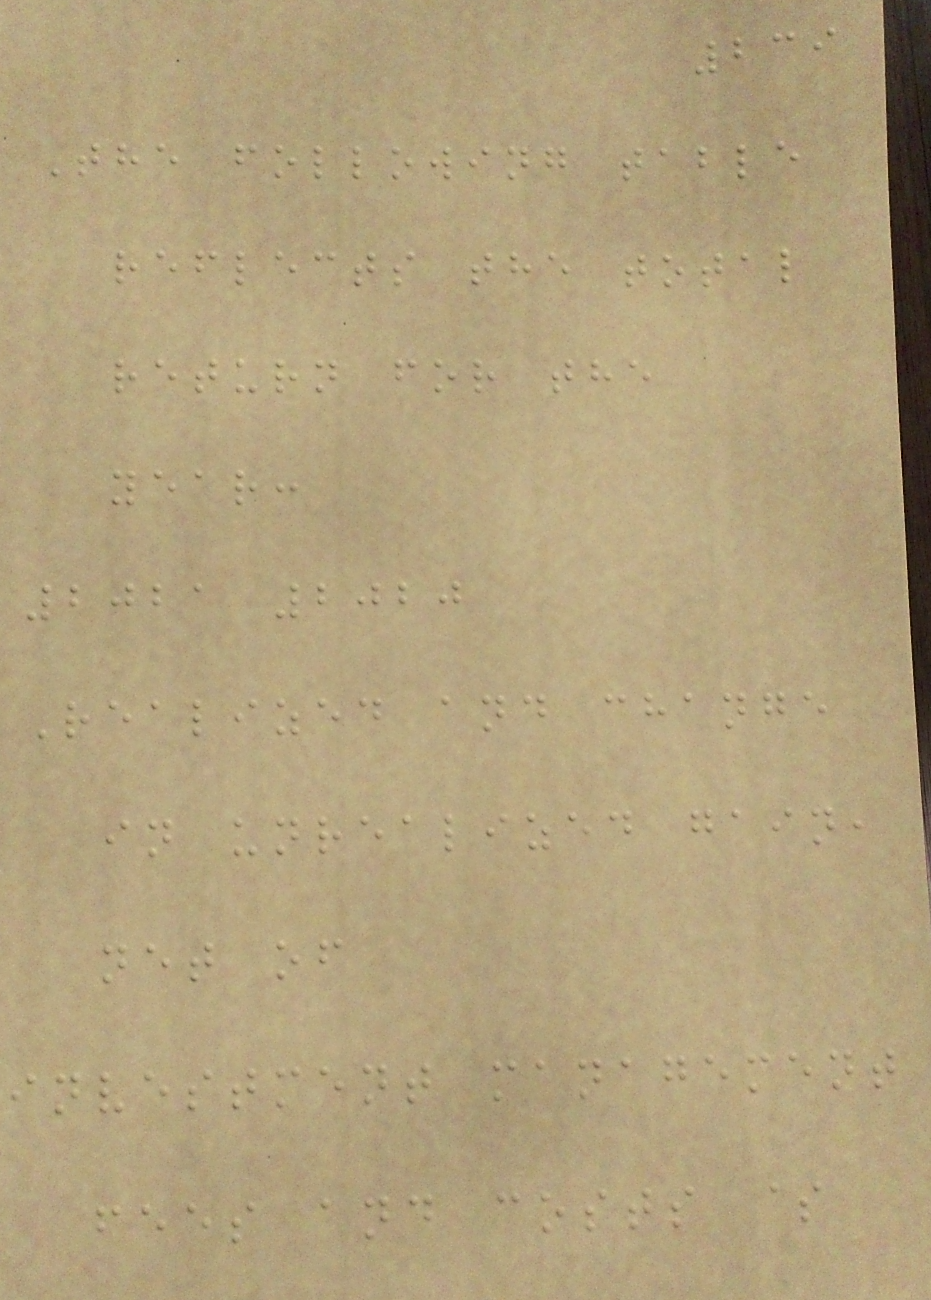239
The following table
reflects the total
return for the
year:
2021 2020
Realized and change
in unrealized gain,
net of
investment management
fees and costs $
